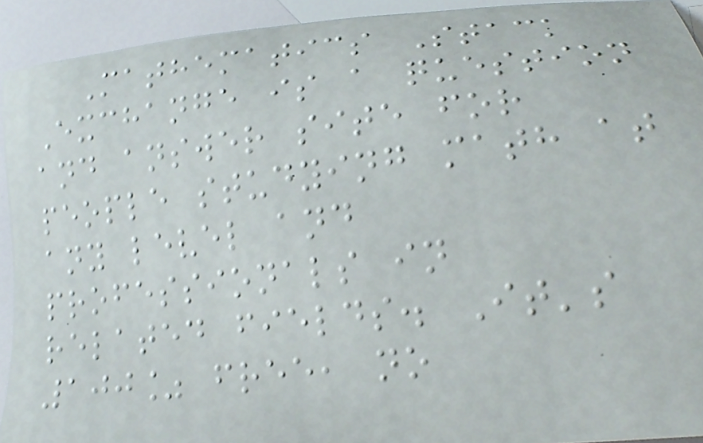Mathematics Stack
Exchange is a question
and answer site for
people studying math at
any level and
professionals in
related fields. It's
100% free, no
